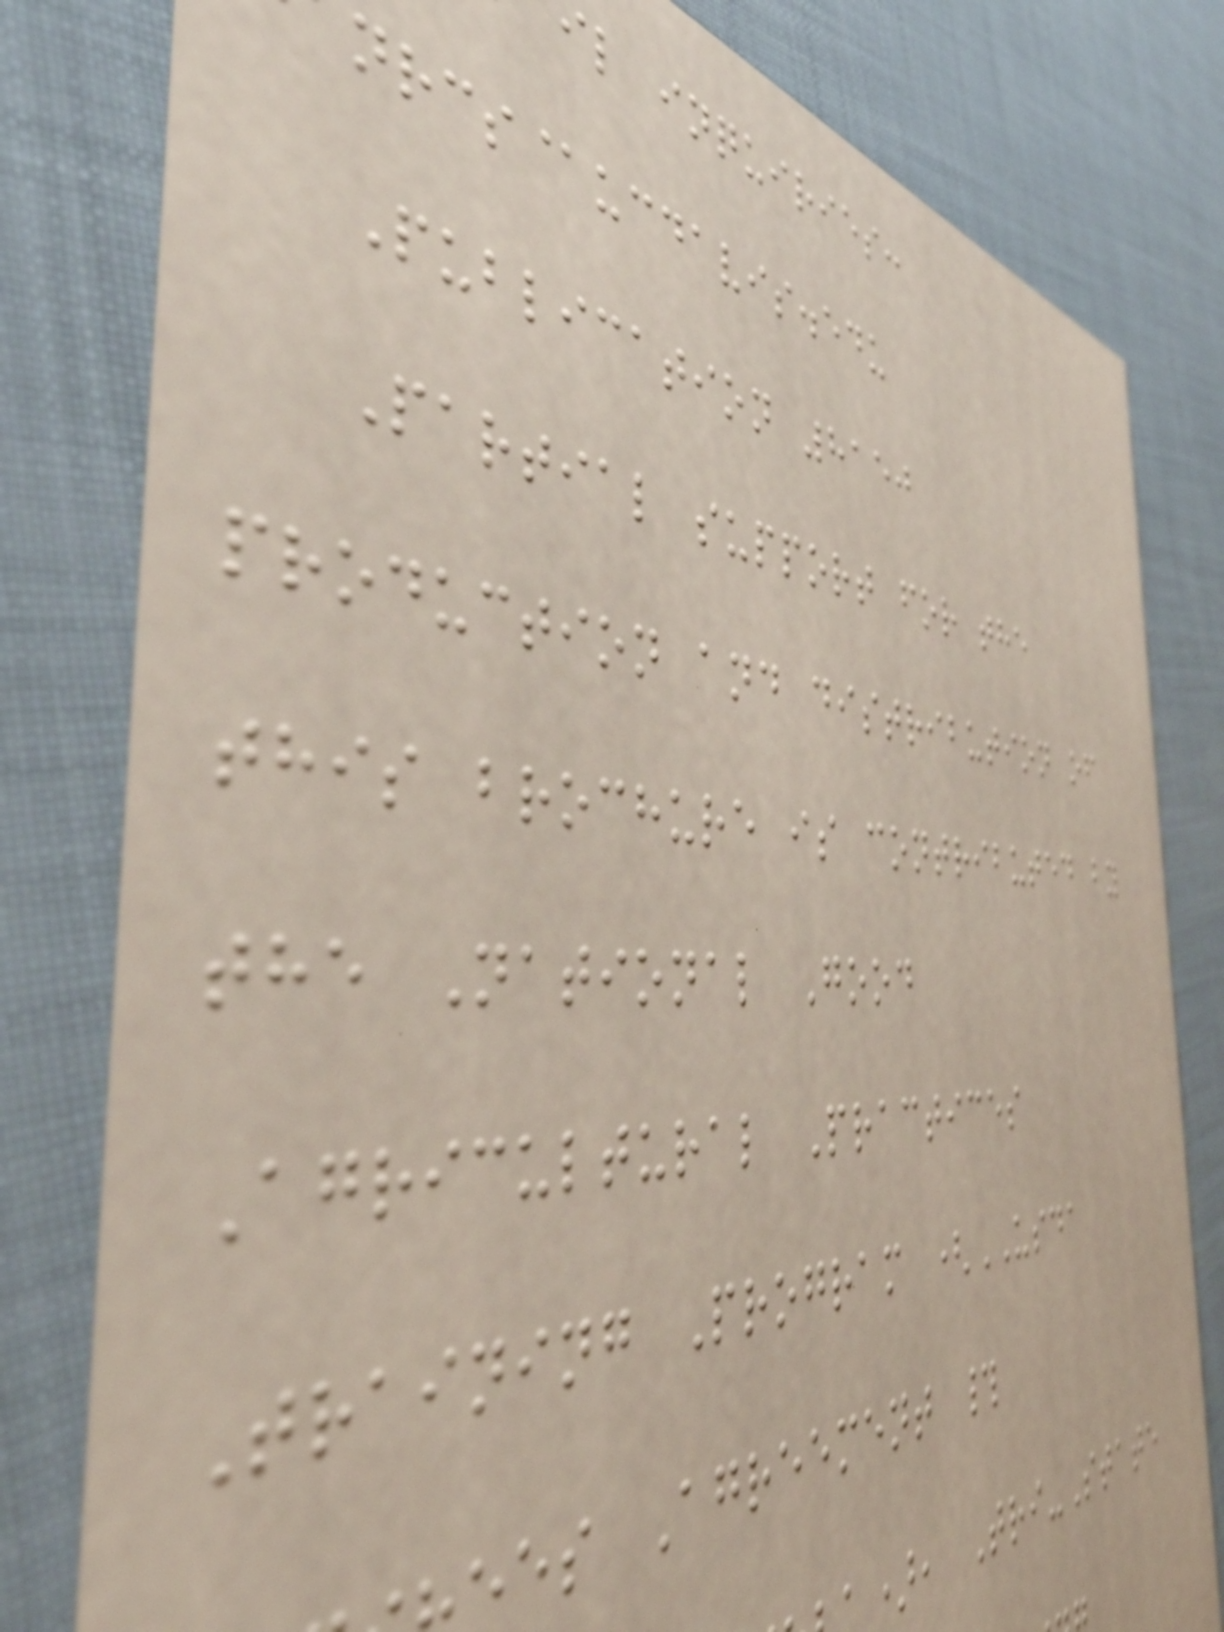il inquiries:
nrcs@ucdavis.edu
Publication 8150
Partial support for the
production and distribution of
this brochure is contributed by
the National Good
Agricultural Practices
Training Program (USDA
es Agreement #
), Tri-State
